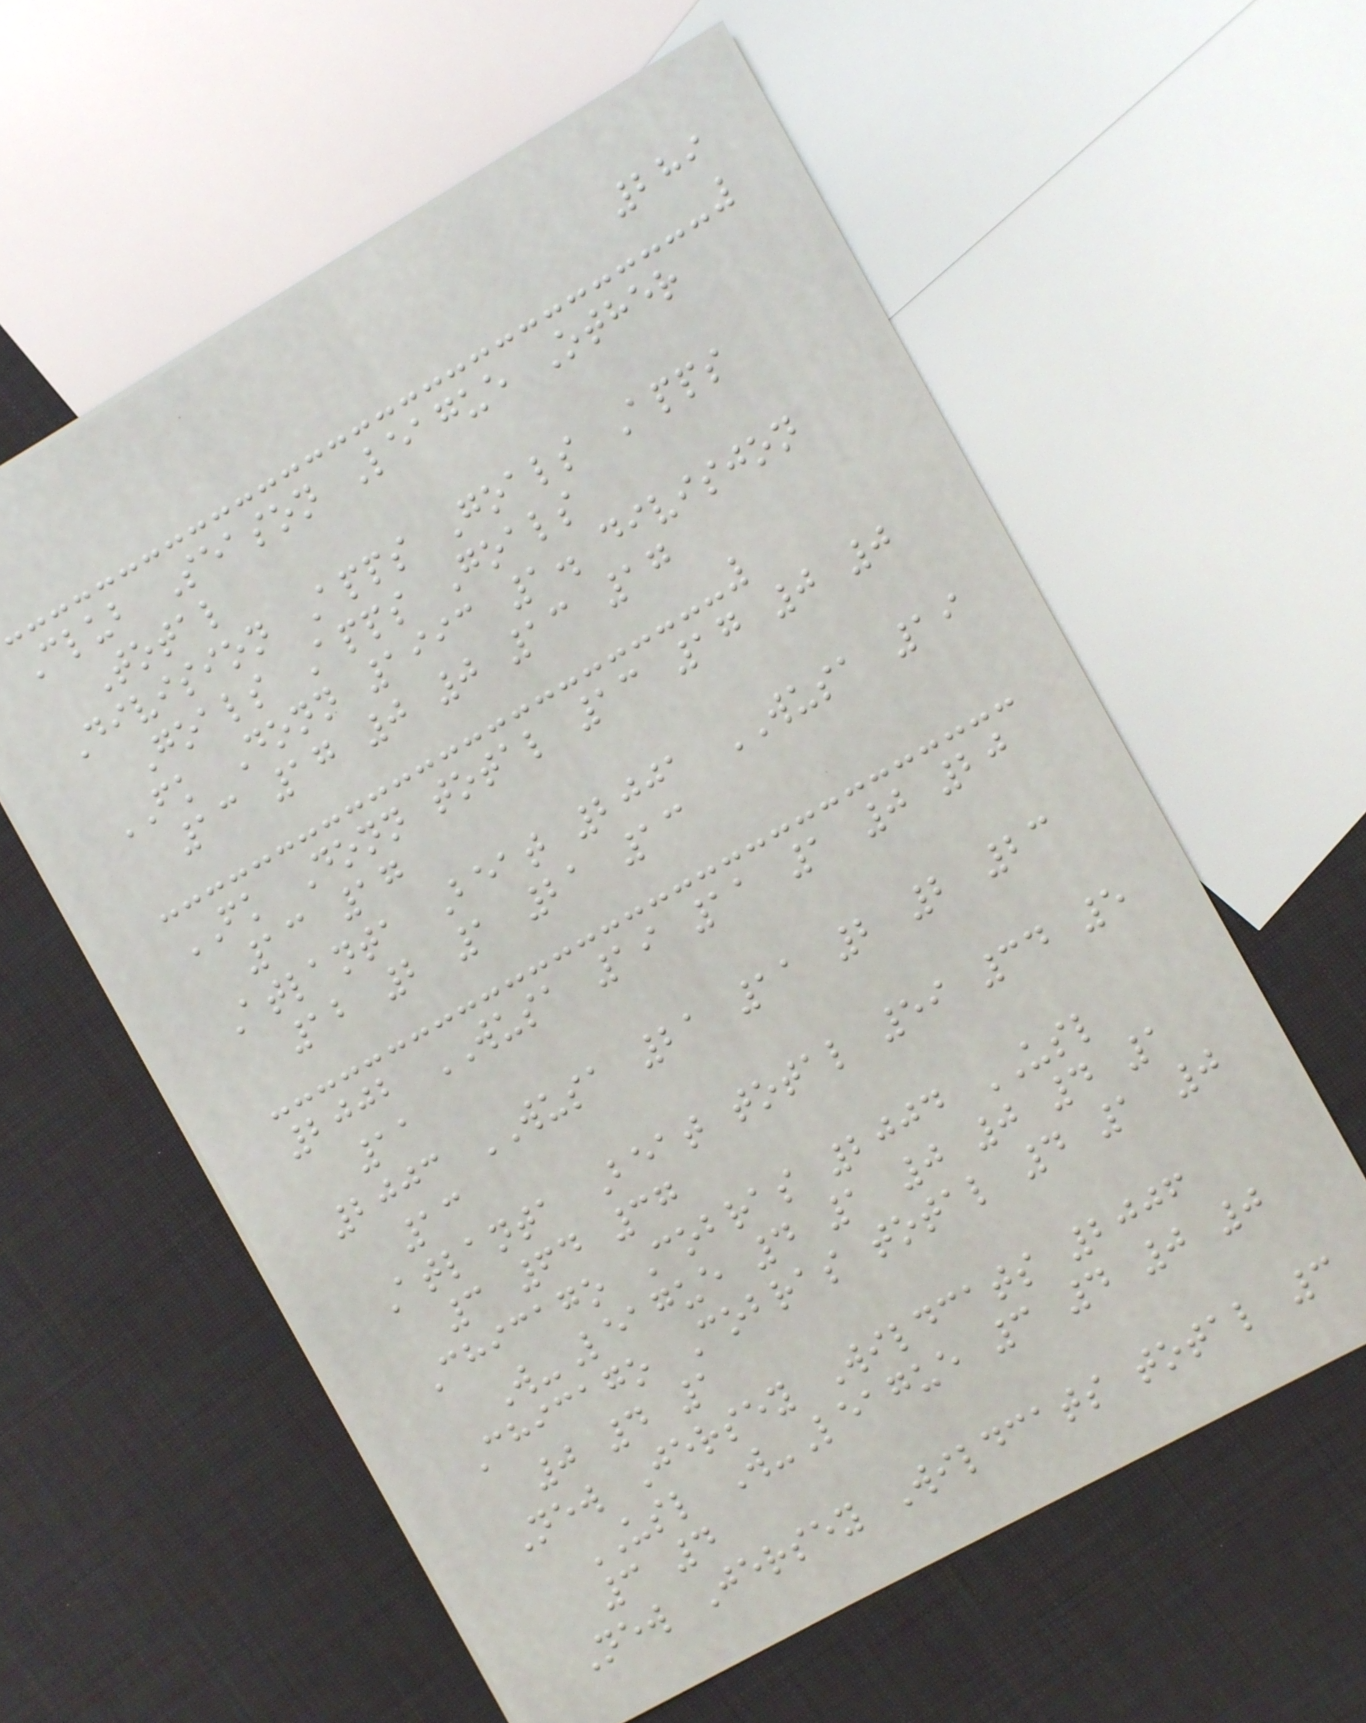289
Club Season League Other
Total
Division Apps Goals Apps
Goals Apps Goals
FK Donn 1993 1. divisjon
13 17 0 0 13 17
FK Donn total 13 17 0 0
13 17
Atlanta Beat 2001 WUSA 19
12 2 1 21 13
2002 WUSA 19 11 1 0 20
11
2003 WUSA 21 11 2 2 23
13
Atlanta Beat total 59 34 5
3 64 37
Chicago Cobras 2004 USL
W-League 4 1 0 0 4 1
Chicago Cobras total 4 1 0
0 4 1
New Jersey Wildcats 2006
USL W-League 3 4 0 0
3 4
New Jersey Wildcats total 3
